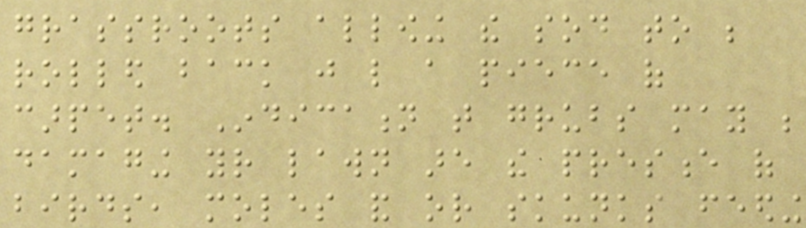grassroots allowing the sod to be
rolled back just like a piece of
carpet. Indication that grubs may be
damaging your lawn are the presence of
birds, moles and or skunks feeding
